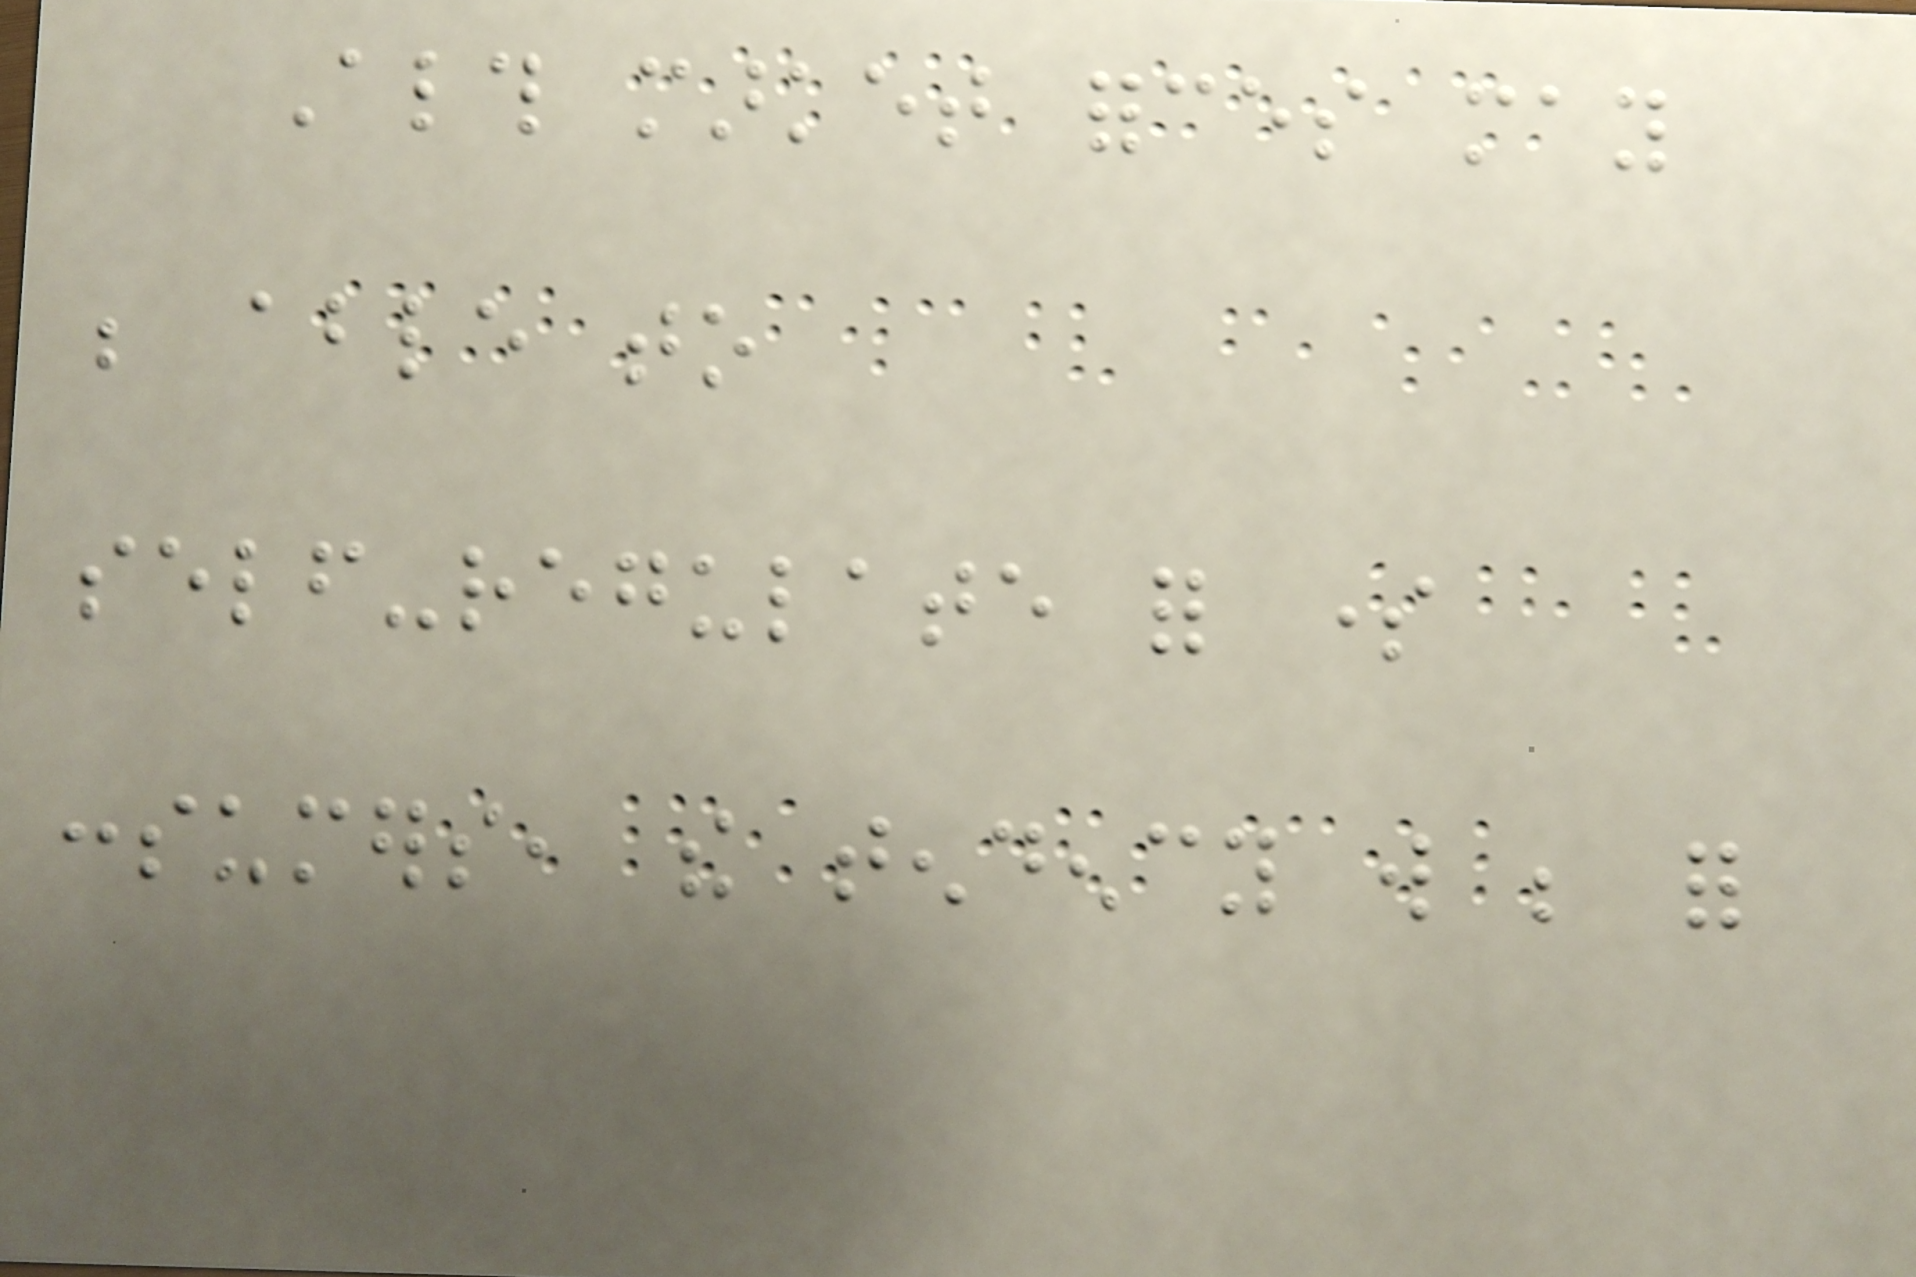Although market forces may
be able to
self-regulate for some
consumers, the tendency will be for
